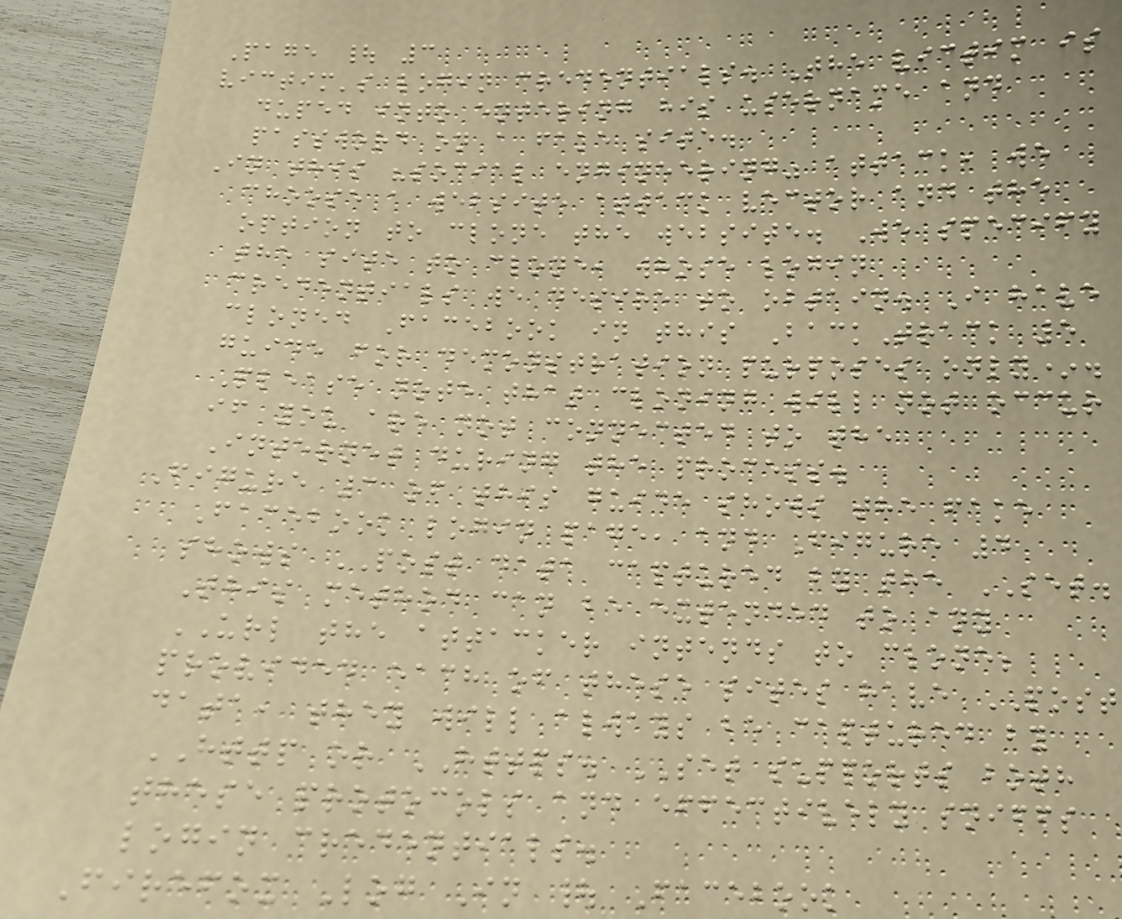Page | 3
victim's login credentials. The victim is
duped into entering his username and
password on a fake site.
In this "social engineering" attack, we
choose a website attack vector and the
option to clone the website. We specify
the site to clone, whose login
credentials we desire to obtain. I have
cloned Facebook in this BackTrack 5
guide for demonstration purposes only*.
Please note that cloning will not occur
if you are not connected to the
Internet during the process.
Figure 3 of this guide shows the fake
Facebook login page, and Figure 4
shows POST data captured by the SET.
This method can be extended to any
URL the attacker intends to clone;
provided each of these sites have POST
data, they will always be captured by
HTTP or HTTPS. SET supports both
these protocols and effectively sniffs
login credentials.
Firefox Log In | Facebook
